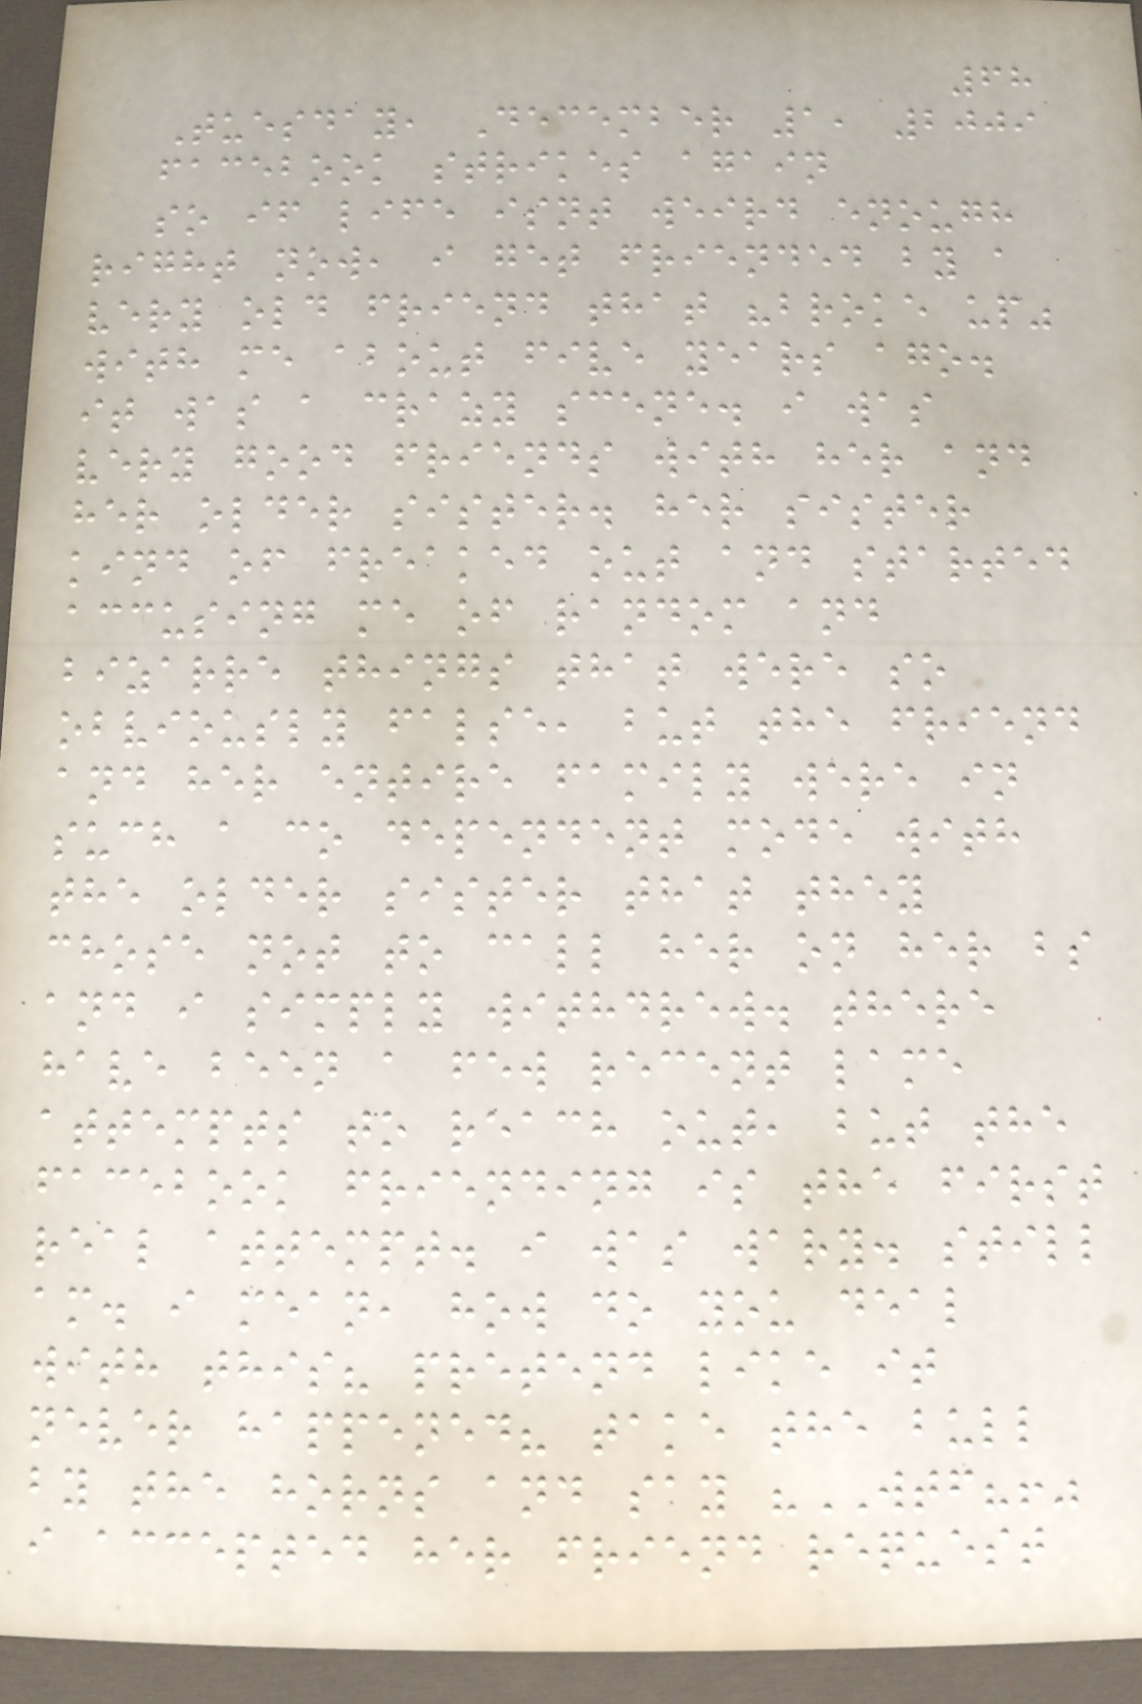68
Tuesday, December 1, 2009
facebook strikes again
so if life isnt weird enough
right now, i get friended by a
very old friend that "broke up"
with me about five years ago.
it was a crazy scene. i was
very good friends with her and
her older sister. her sister
kind of freaked out and started
accusing me of random and
bizarre things that were so
obviously false, but the friend
and her entire family were in
such a co dependent mode with
the older sister that they
chose not to call her on her bs
and i simply withdrew. there
have been a few recent lame
attempts to reach out, but the
facebook friending is the first
real attempt. i was wary. still
am. i mean, how do you deal
with this? pretend like it
never happened? take the bull
by the horns and say "WTF?!"
i accepted her friend request
